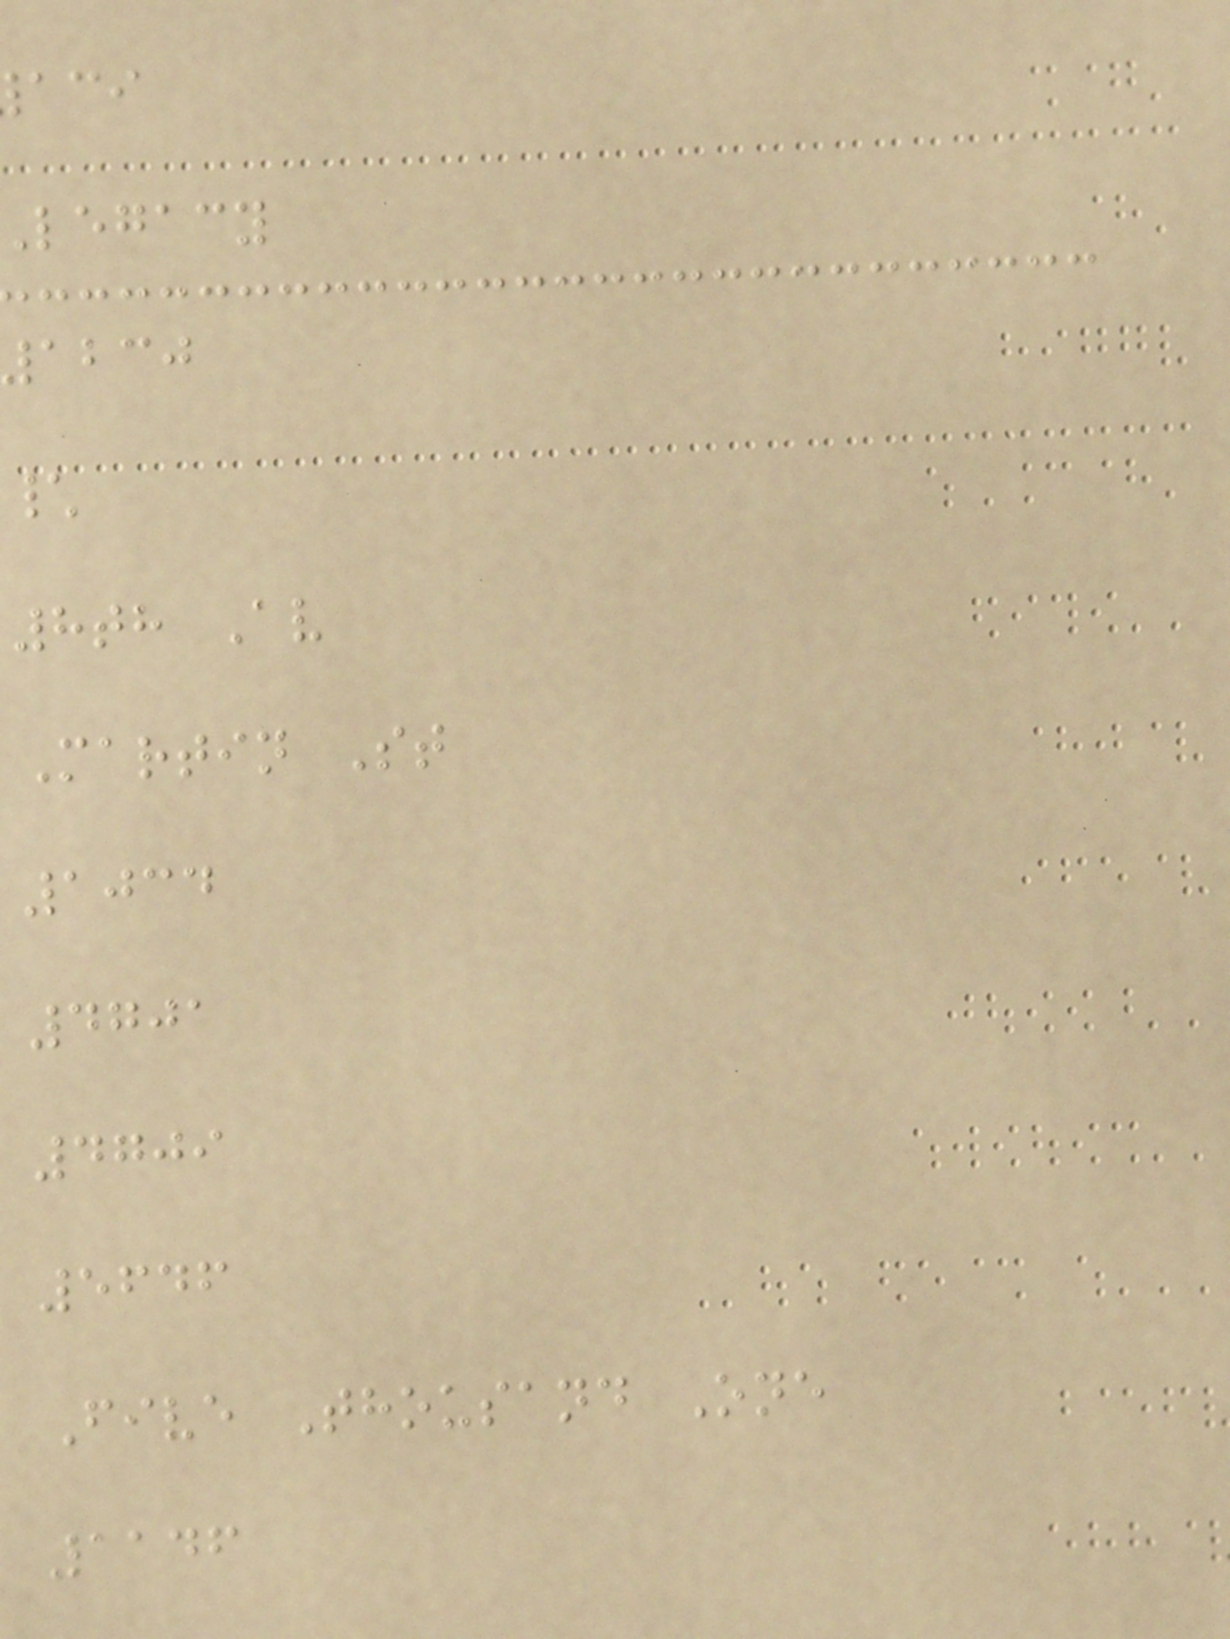legacy
abcj
\
8th Av
Martin St
1034
4701
4709
5646
Five Thousand One
1146
